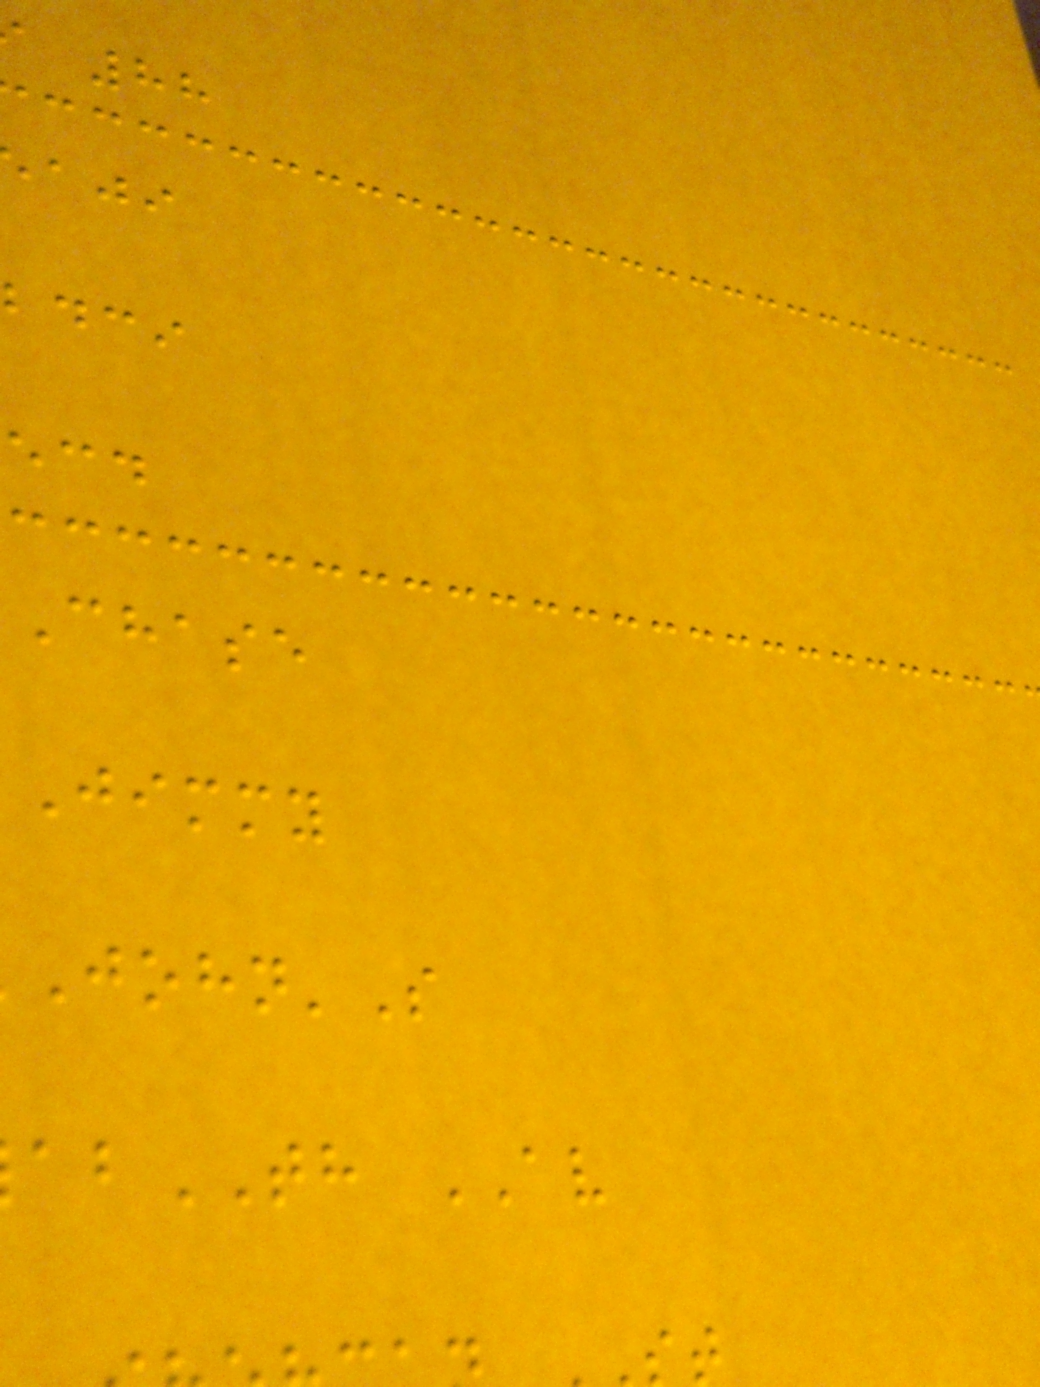bdci
chase
jimmy
TH AV
